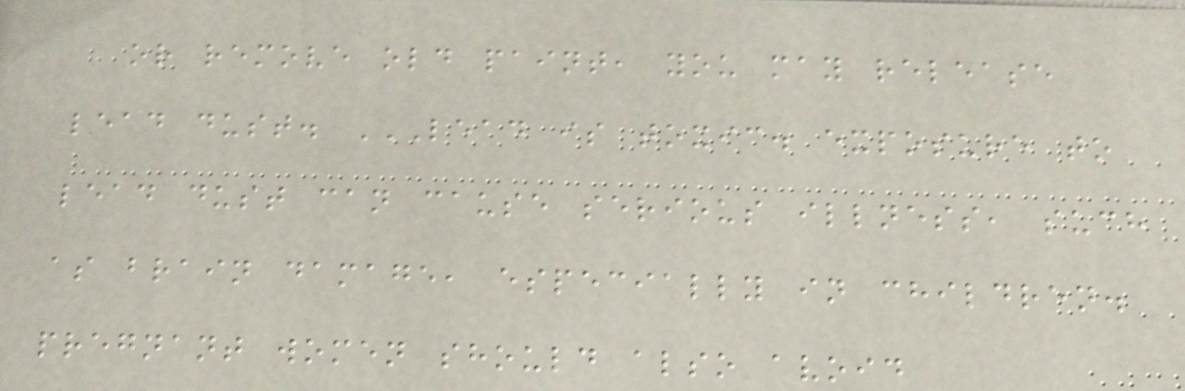or remove old paint, you may release
lead dust. LEAD IS TOXIC. EXPOSURE TO
LEAD DUST CAN CAUSE SERIOUS ILLNESS, SUCH
AS BRAIN DAMAGE, ESPECIALLY IN CHILDREN.
PREGNANT WOMEN SHOULD ALSO AVOID
